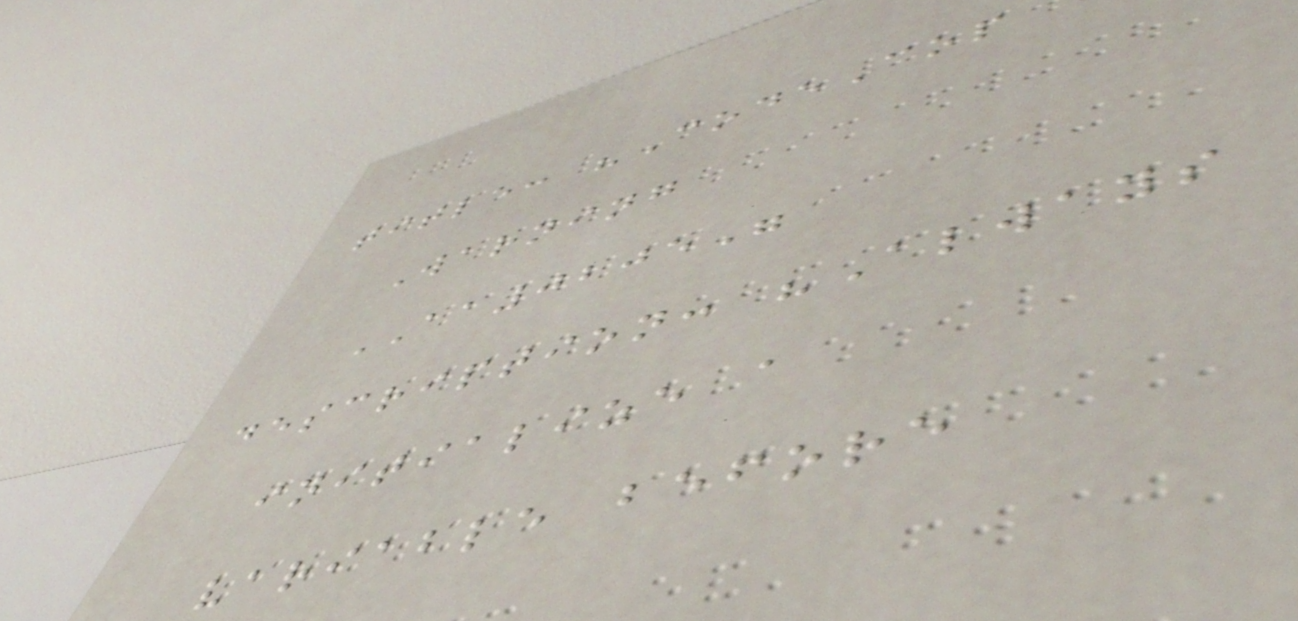title: "CodeCop
Warning
AA0205"
description: "Always
initialize a
variable before
